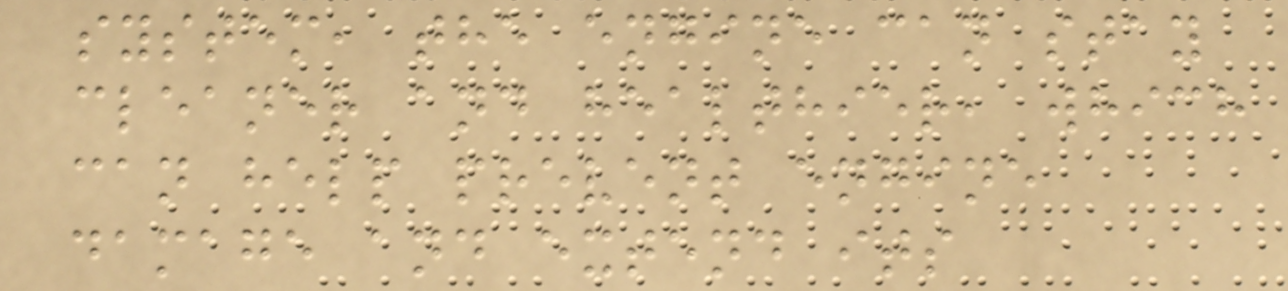system, the engine can stay
cleaner and healthier, which
can help prevent engine
damage and extend its
